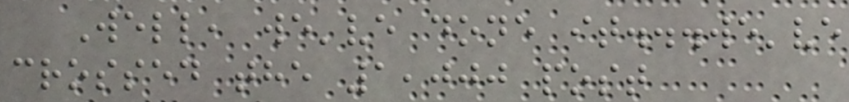Well, we've done it...we've
crossed the 1,000 post
